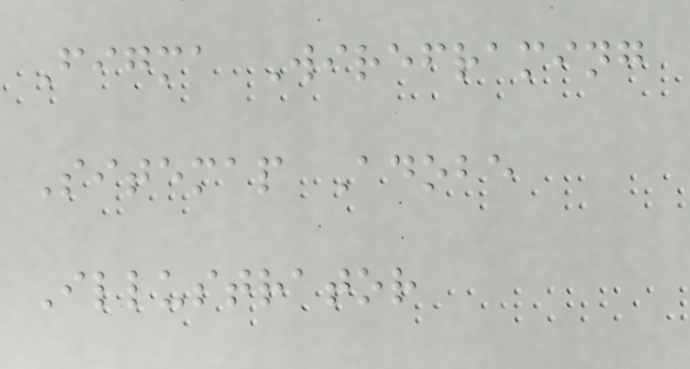Figma Wireframing
Sitemap Adobe
Illustrator
